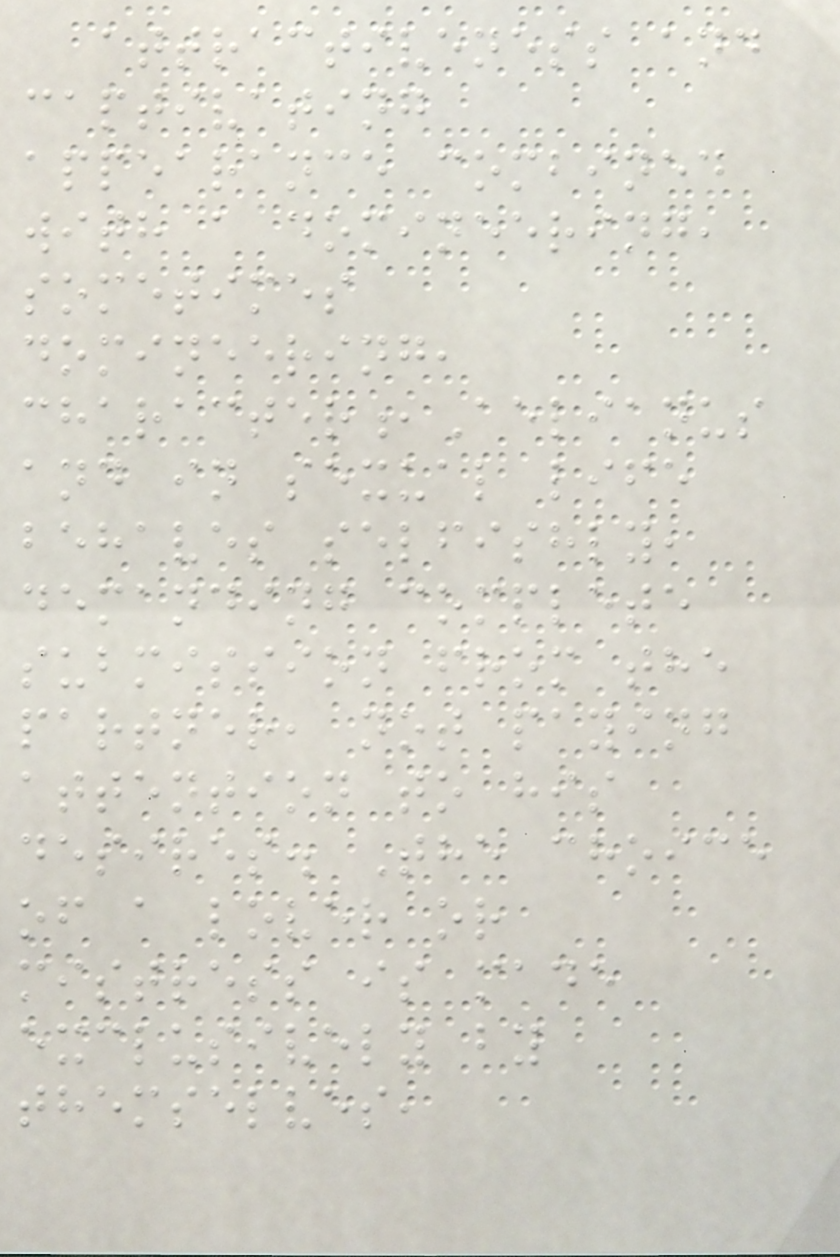attractiveness and
captivating
appearance combined
with a domineering,
sometimes
domineering,
character,Aelianus
and in sexual life
behaves selfishly,
demanding complete
submission from the
partner, not paying
attention to his
desires. The choice
of a lover or
mistress is made
exclusively by
themselves,
